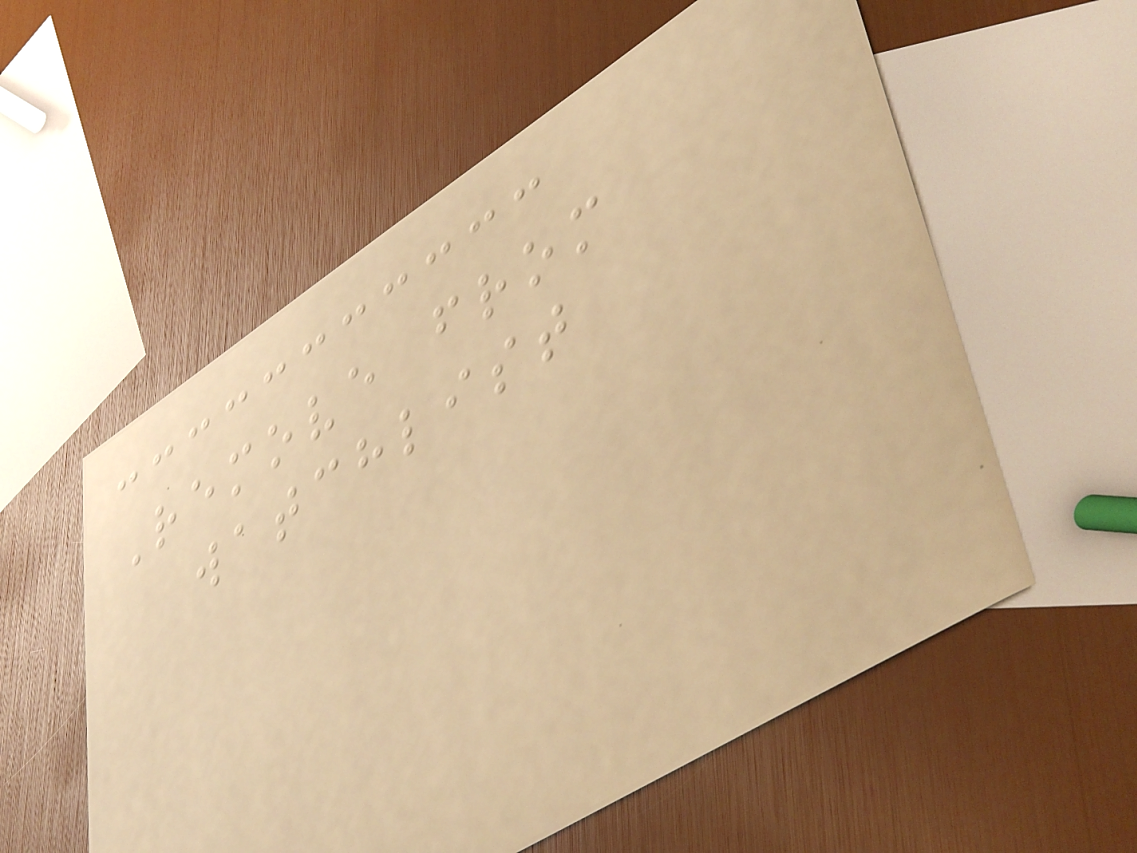Remove from
watchlist
